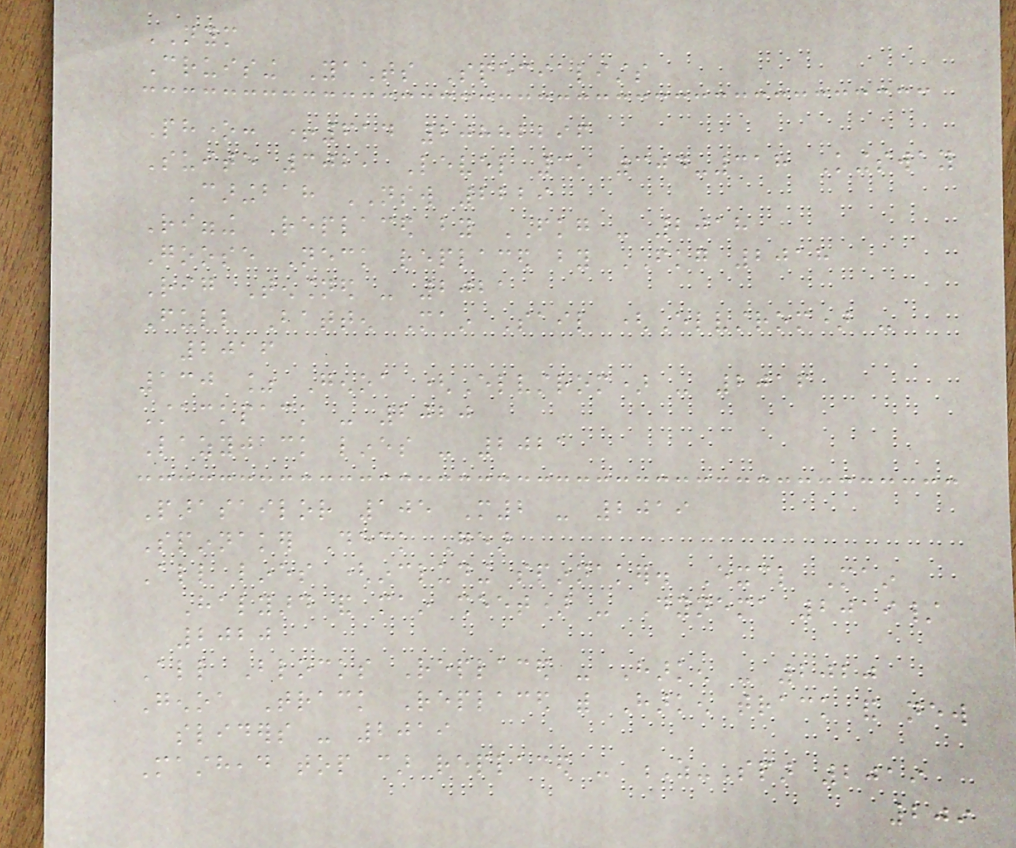NYM
Cruising Yachts Specialists
Phone: +614 20882296
Suite 302, Level 3, 304-318 Kingsway
Caringbah NSW 2229
Rigging Replaced by FKG - 2018
Goose Neck replaced by FKG 2018
Rig Tensioned - 2021
Full Batten Main Sail (Elvstrom) -
2016
130 % Genoa (Elvstrom) - 2016
Stackpack - 2020
Lazyjack lines - 2021
Parasailor 105 M2 - 2019
Spinnaker Deck Gear
All lines (including spinnaker. Excl Main
Halyard and main sheet) - Dynema 2019/
2020
All Blocks Replaced - Harken - 2020
Genoa Track Replaced with Harken track and new
sliders - 2019
Masthead top car replaced - Z-Spar 2019
209
